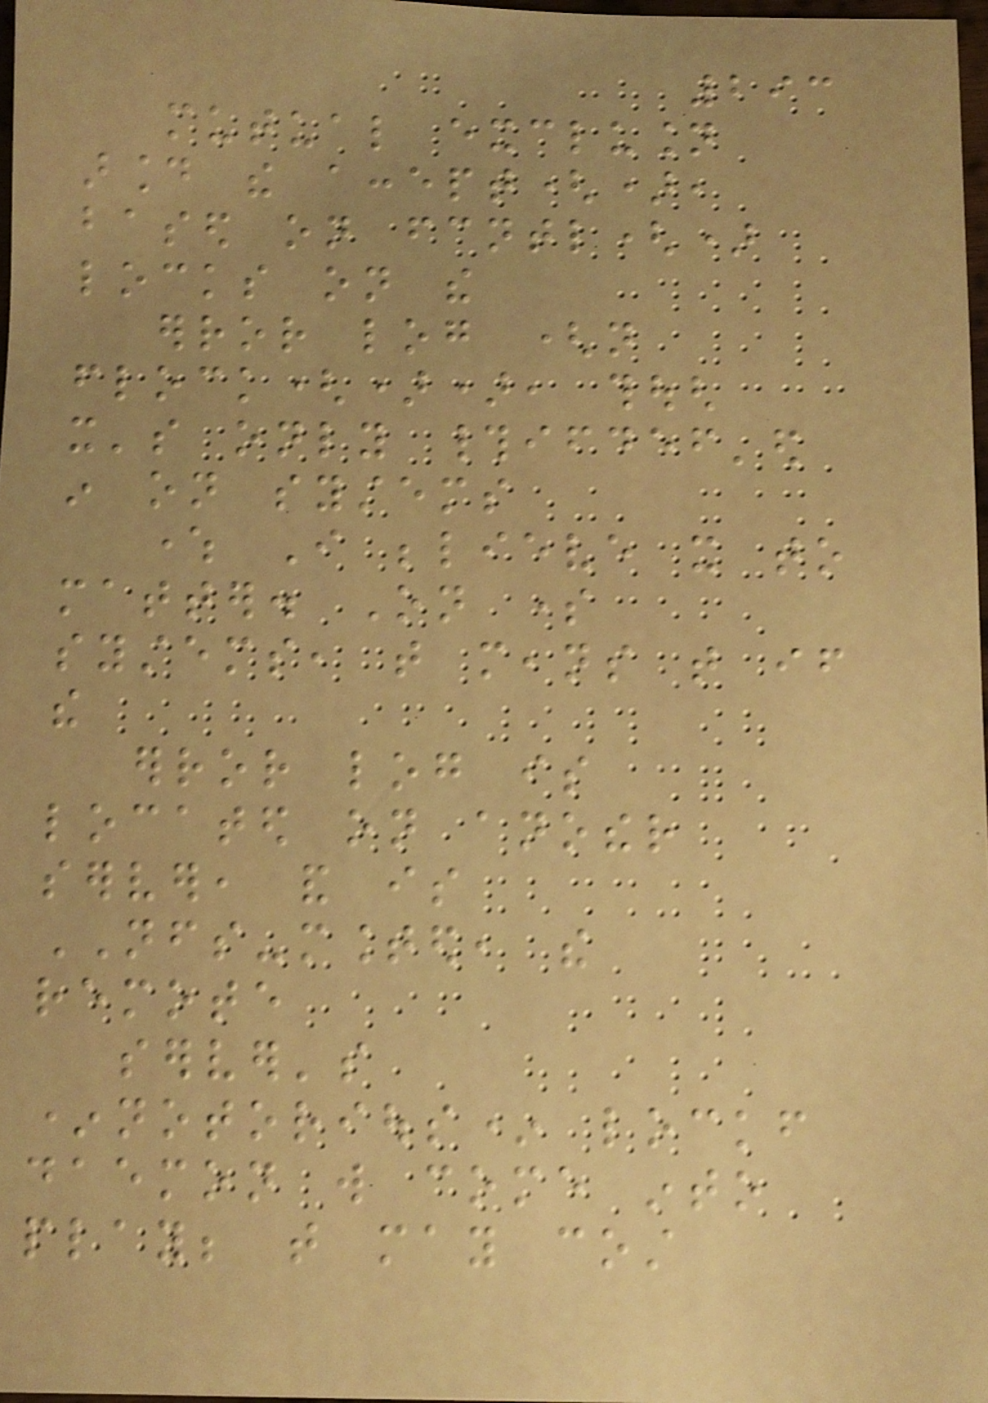293
mutual exclusion
around the accept(),
based on fcntl()
locks on the
error log (not
flock()), though
it's only #ifdef'ed
in on systems
where I believe it to
matter. On some
systems, that means that if
the
error log is
located on another
server, and is
NFS-mounted, the
remote
server's
*notorious* lockf
daemon will come into
play; that may cost
